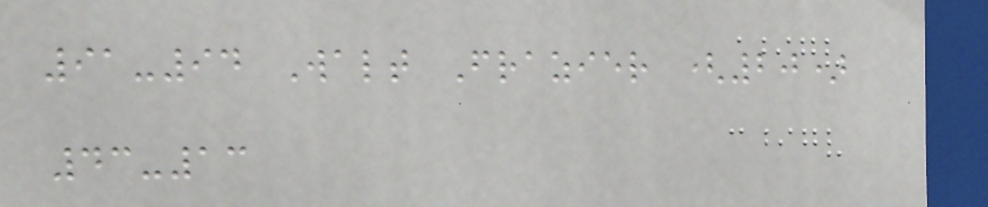91-94 Walt Frazier (20)
43-13
